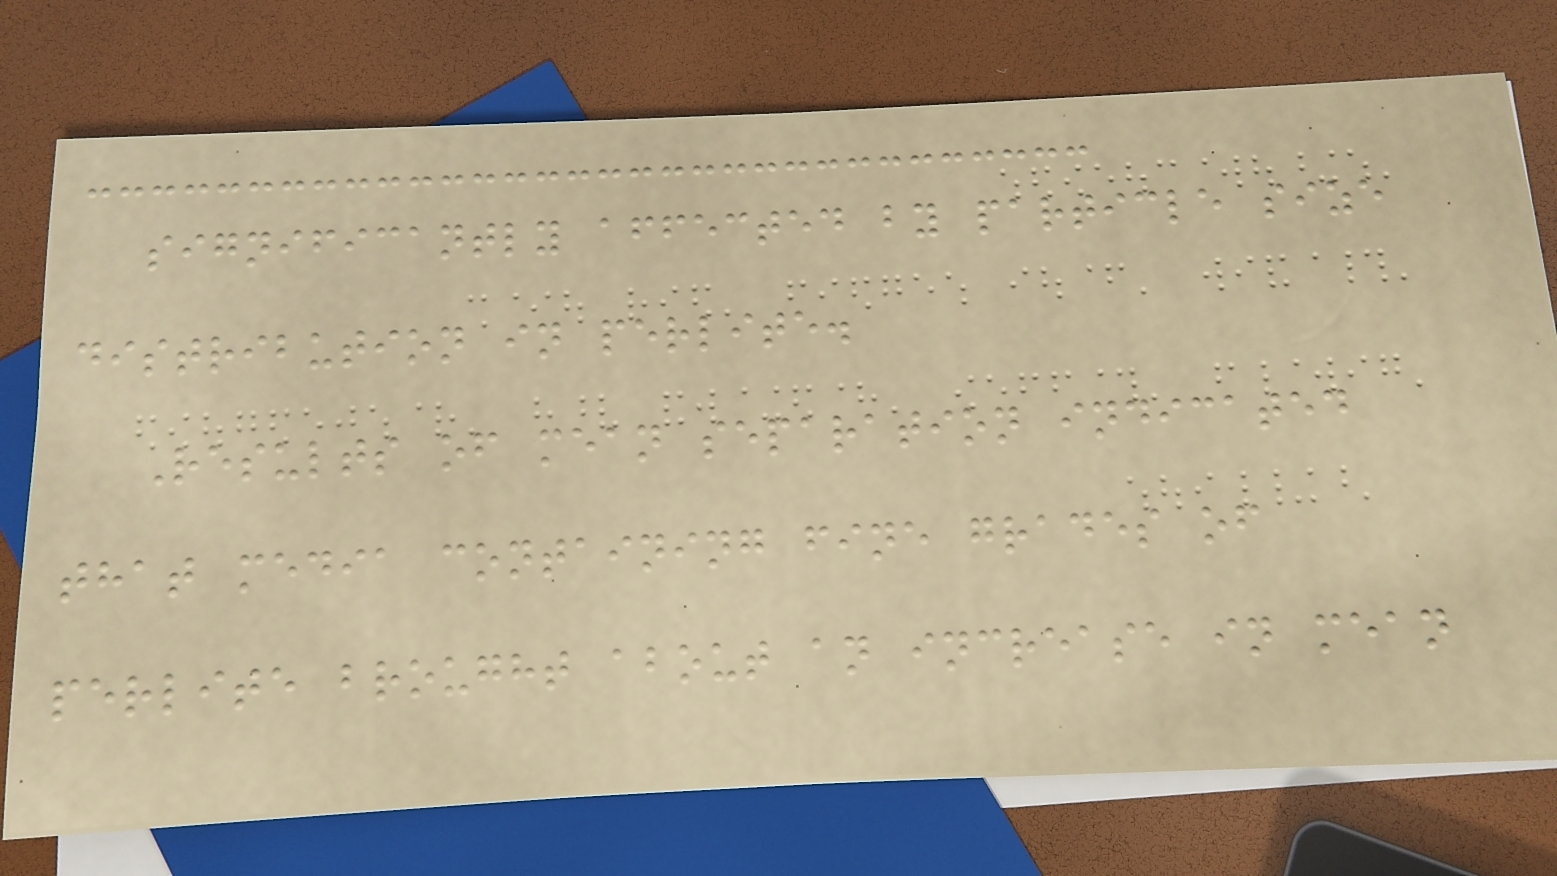significantly affected by particle size
distribution in perlite.
Results of mean separation indicated
that media containing fine grades of
perlite brought about an increase in mean
